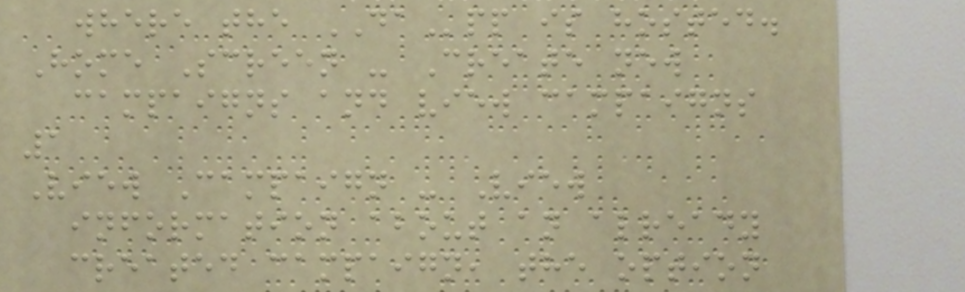where the DApp is hosted.
Home Screen - Create new
campaigns and view campaigns
1
View Campaign - View
information about an already
created campaign, the option
